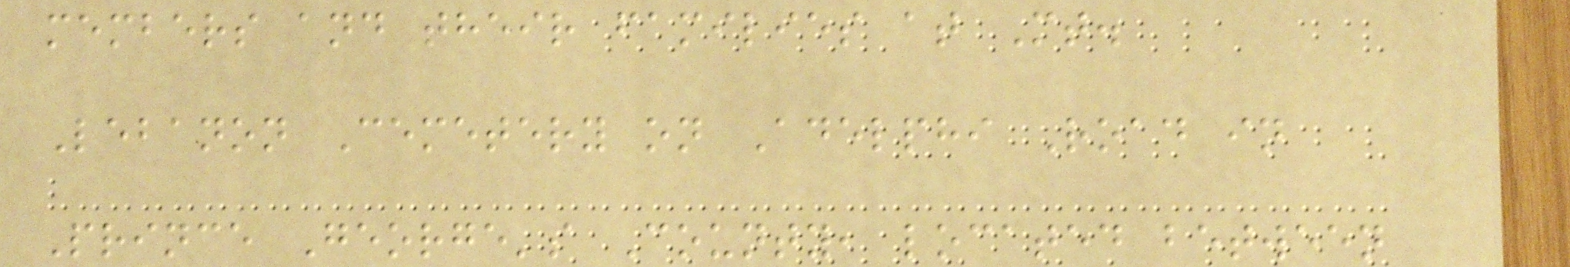members and their families at Mt.
Lebanon Cemetery on Adelphi Road in
Prince George's County, located between
